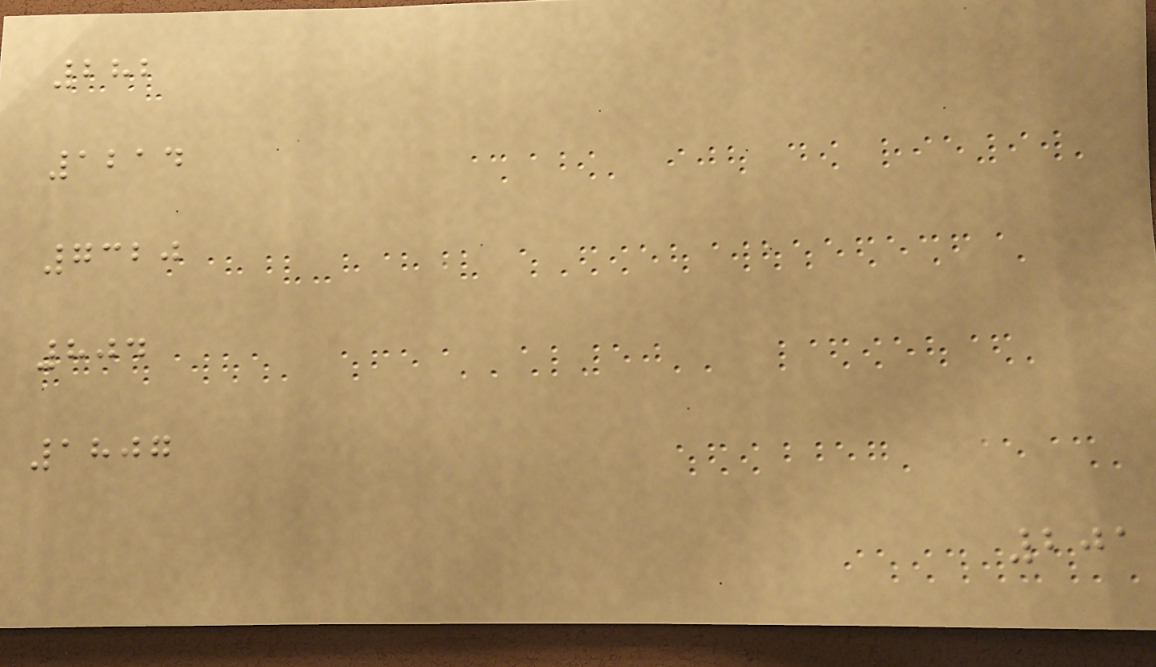282
1214
7320
804
1807
201
